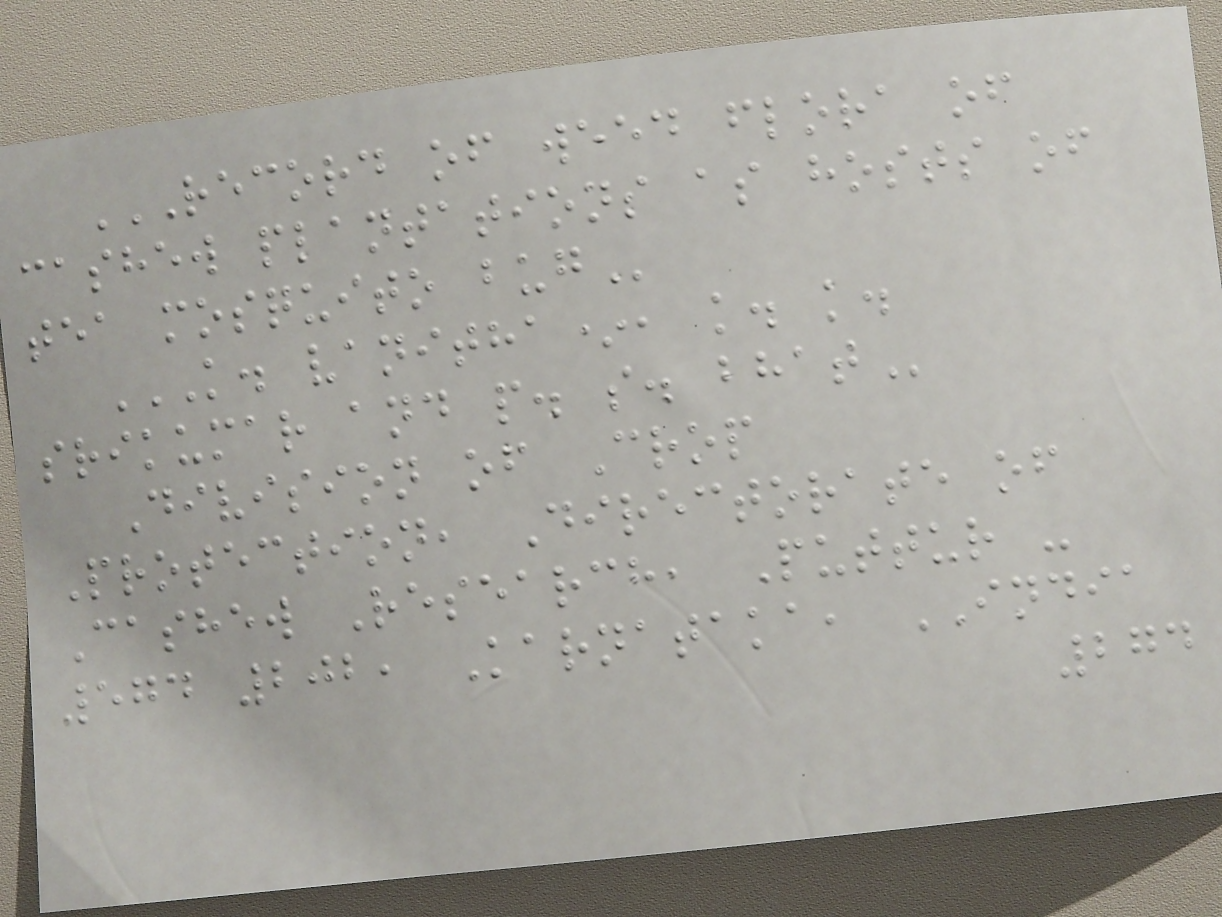RECORD OF WEED FLORA OF
CASHEW PLANTATIONS AS HOSTS OF
TEA MOSQUITO BUG
K. VANITHA*, K. K.
SRIKUMAR AND P. S. BHAT
Division of Crop
Protection, Directorate of
Cashew Research, Puttur -
574 202, Karnataka, INDIA
274
